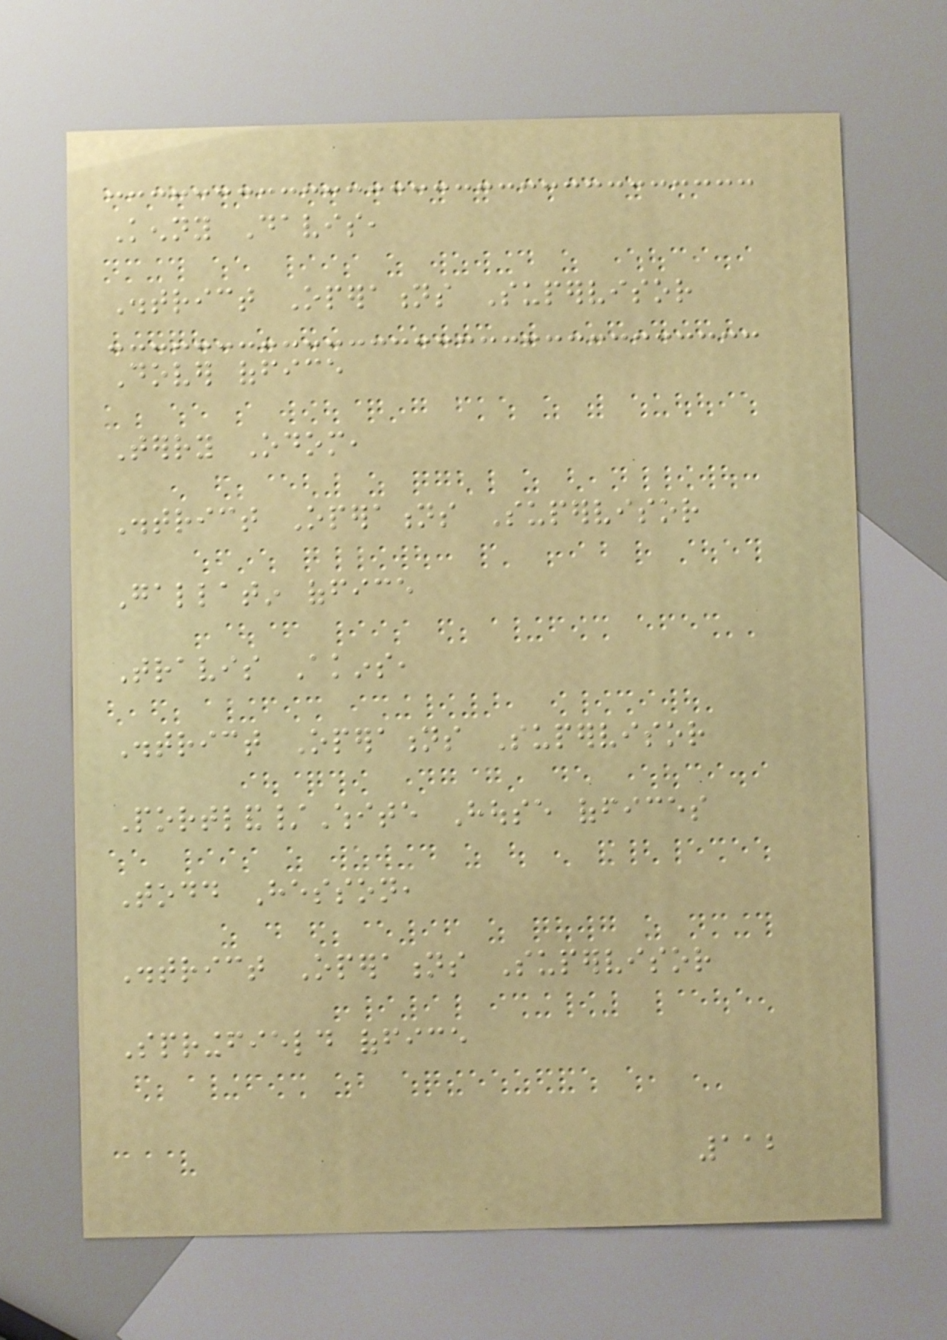Kenny Davis,
District Operations Supervisor
Dover office
Terry Odom,
District Operations Supervisor
Gallatin office
Travis Akins,
District Operations Supervisor
Portland/White House offices
Todd Hesson,
District Operations Supervisor
Springfield office
112
